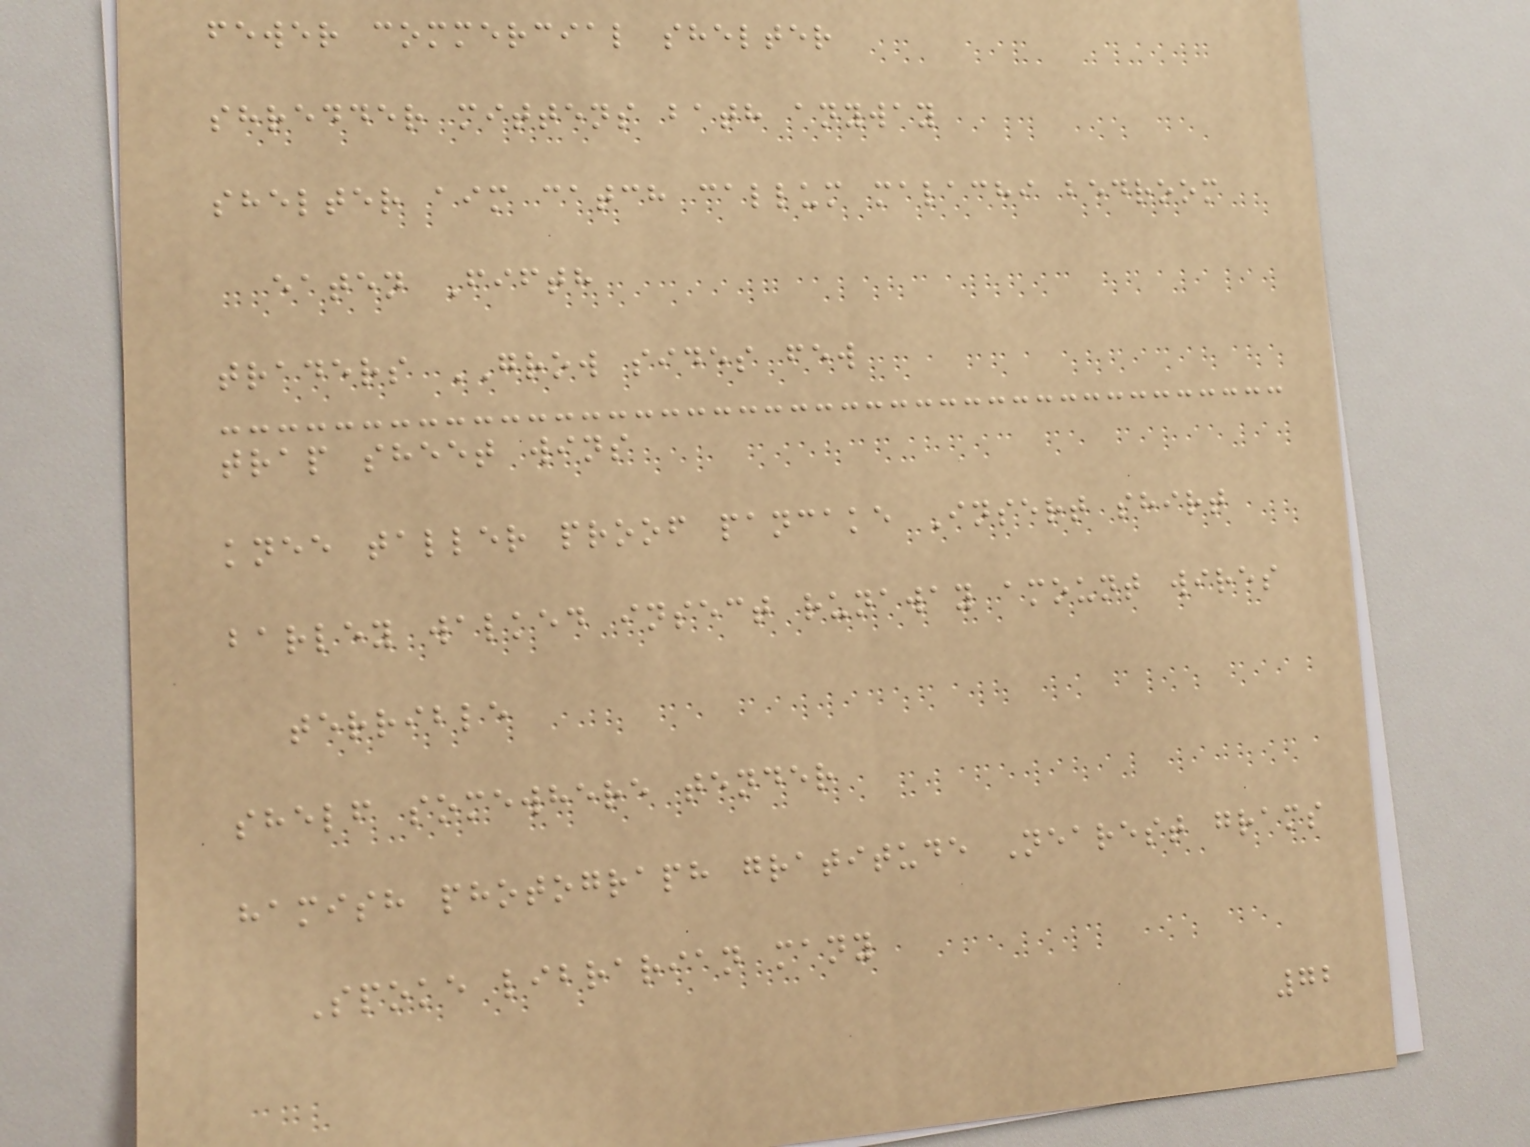fewer commercial shelter
shredder mittens bath anyway
shelter aim catch callum malachi bedroom
eaten Fifth
traders GROW sides few
trap sheet wins
knee taller proof pancake Insert shirt
barley walked insect runaway amount wires
terrible
shelf somewhere tender
hamish photograph gratitude Nearest grams
Spoke librarian many
72
